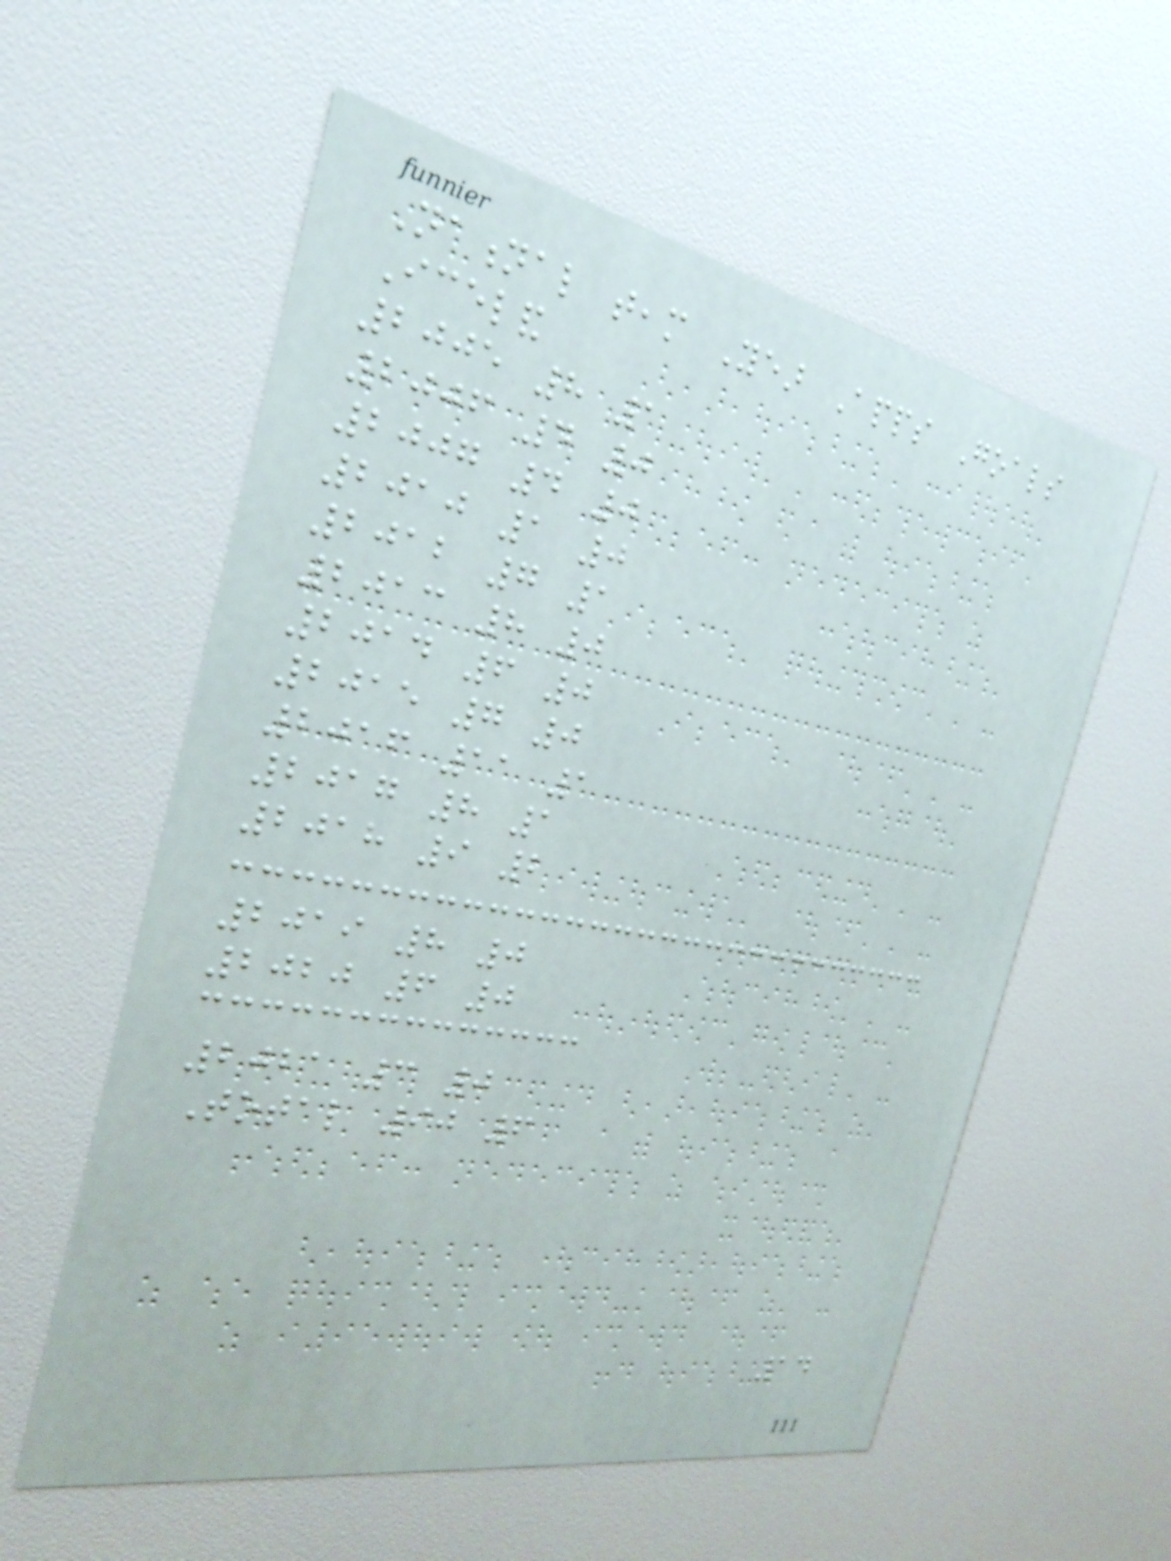National team Year Apps Goals
Iceland
2005 8 1
2006 4 0
2007 4 0
2010 1 0
2012 7 1
2013 8 0
2014 6 0
2015 7 0
2016 11 1
2017 8 1
2018 9 2
2019 8 0
2020 6 0
2021 3 0
Total 90 6
14
